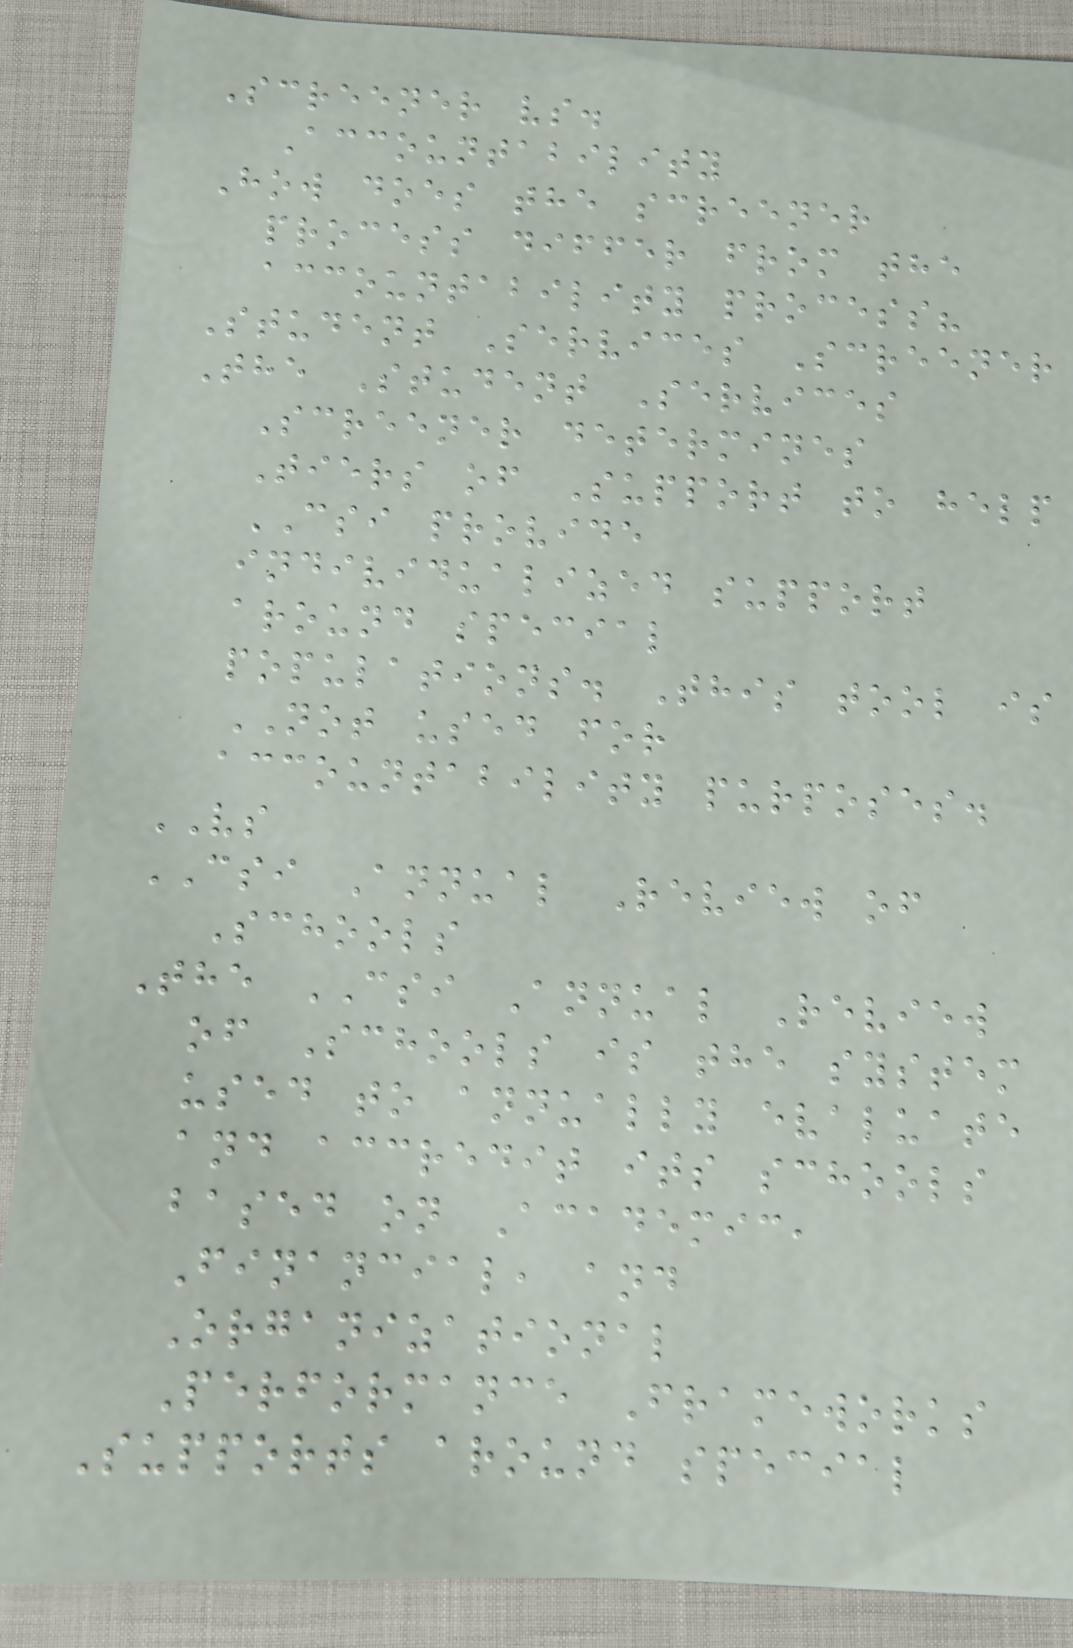Screener vs.
Accountability
How does the screener
process differ from the
accountability process?
Student Services Screener
The Student Services
Screener determines
Tiers of Support to help
CSI provide
individualized support
around special
populations. This tool is
NOT used for
accountability purposes.
VS
CSI Annual Review of
Schools
The CSI Annual Review
of Schools is the system
used to annually evaluate
and accredit its schools
based on Academic,
Financial, and
Organizational
Performance Frameworks
Supports around special
